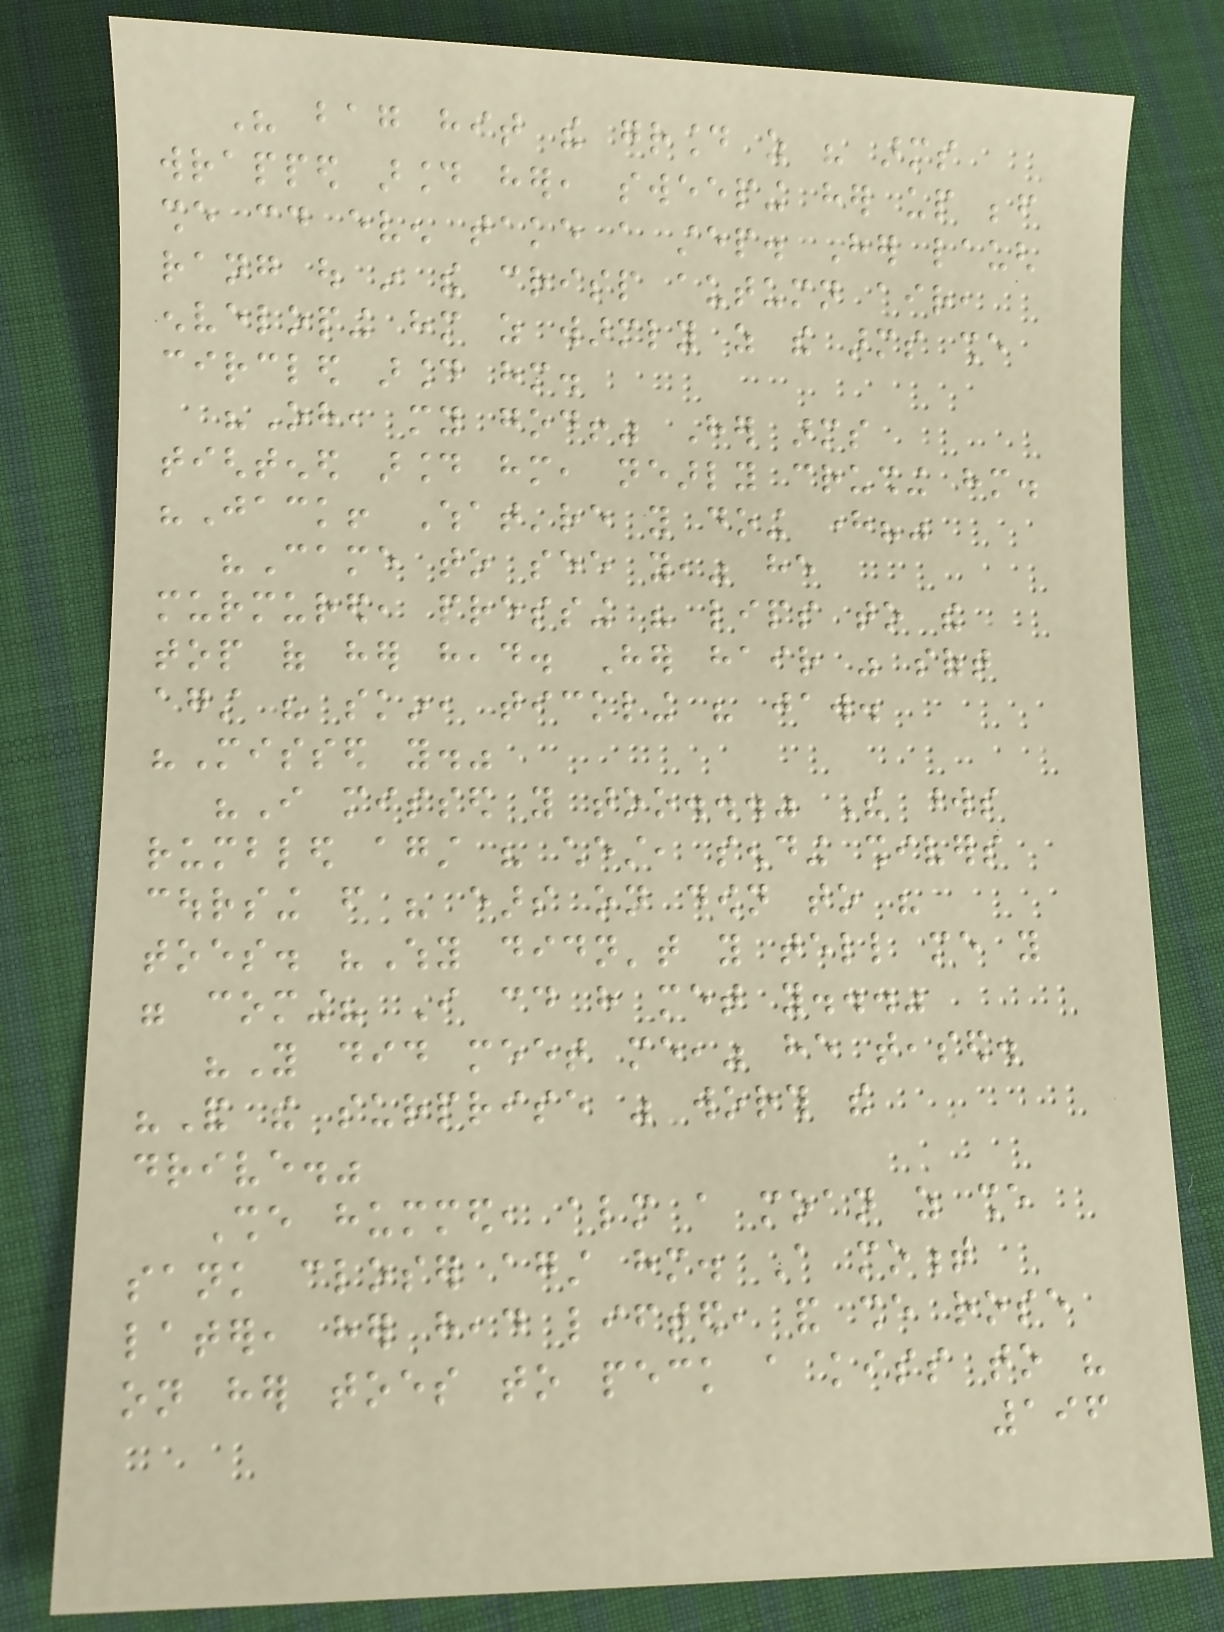His bag hit the ground as his arms
wrapped around her, sweeping her up before
she could even take a step. Her laugh
rang out in the crisp autumn air,
enveloping him as warmly as the arms she
circled around him.
"Oh, my god!" Her arms
tightened around him, nearly crushing him.
"Jack! What're you doing here?"
"Came to see you," he
murmured, pressing his lips to the
top of her head. Her hair was soft
against his skin, tickling his jaw.
"Missed you."
"I missed you too..." The words
rumbled against his chest, sending shivers
coursing from his ears on down to his
toes. "Why didn't you tell me you
were coming? I could have met you..."
"You did meet me," he teased.
"And the surprise was worth the
drive."
She hummed, almost a moan as she
sank closer against him. A moment
later, her head lifted, and she rose
on her toes to peck a kiss to his
196
